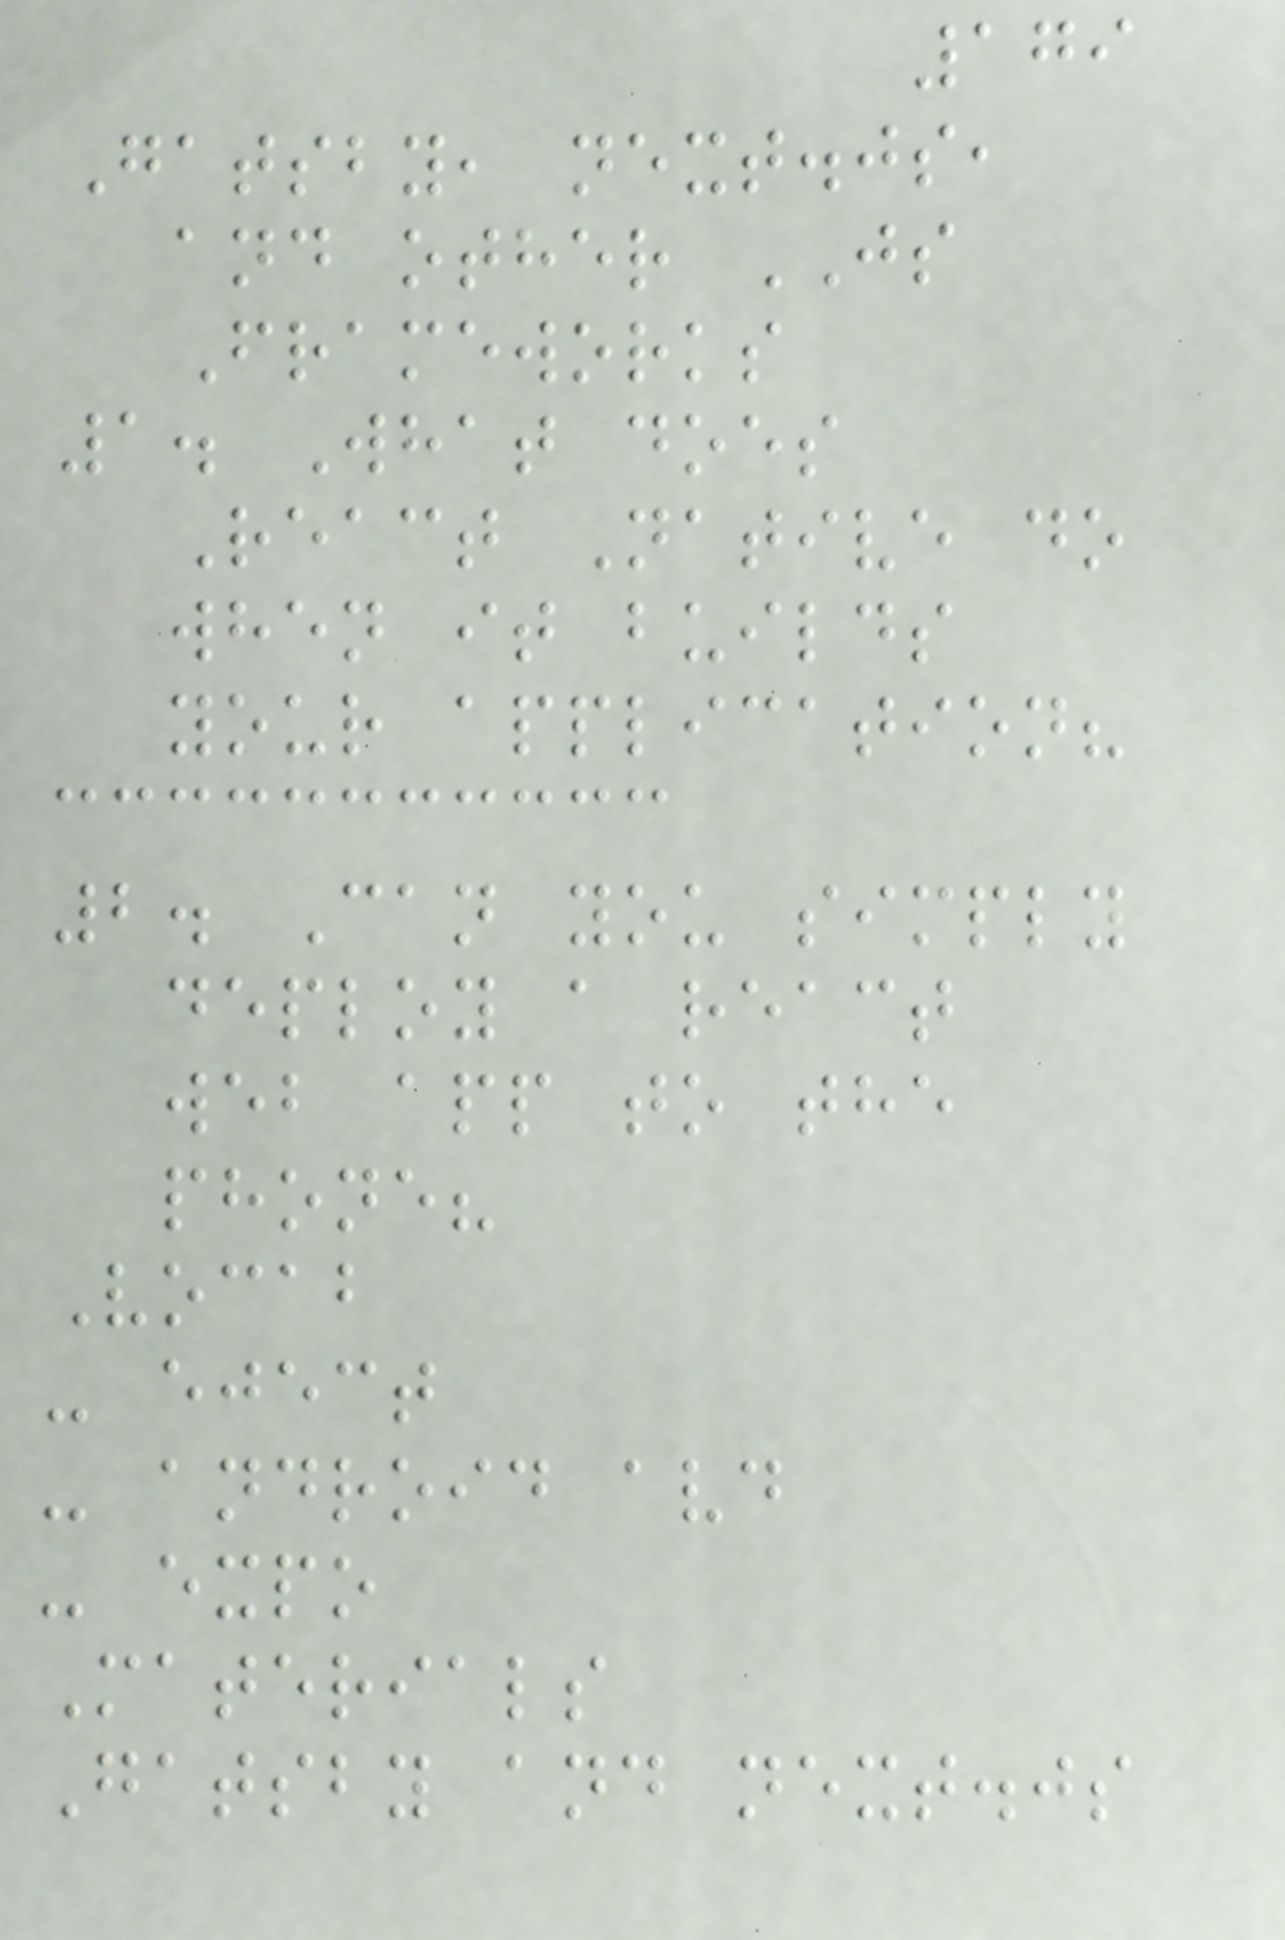179
Gatsby, next.js,
and other JS
Frameworks
1. What does
React Native do
when it builds
your application?
2. Can you simply
deploy a react
web app to the
phone?
Vocab
- eject
- android avd
- expo
Materials
Gatsby and next.js
